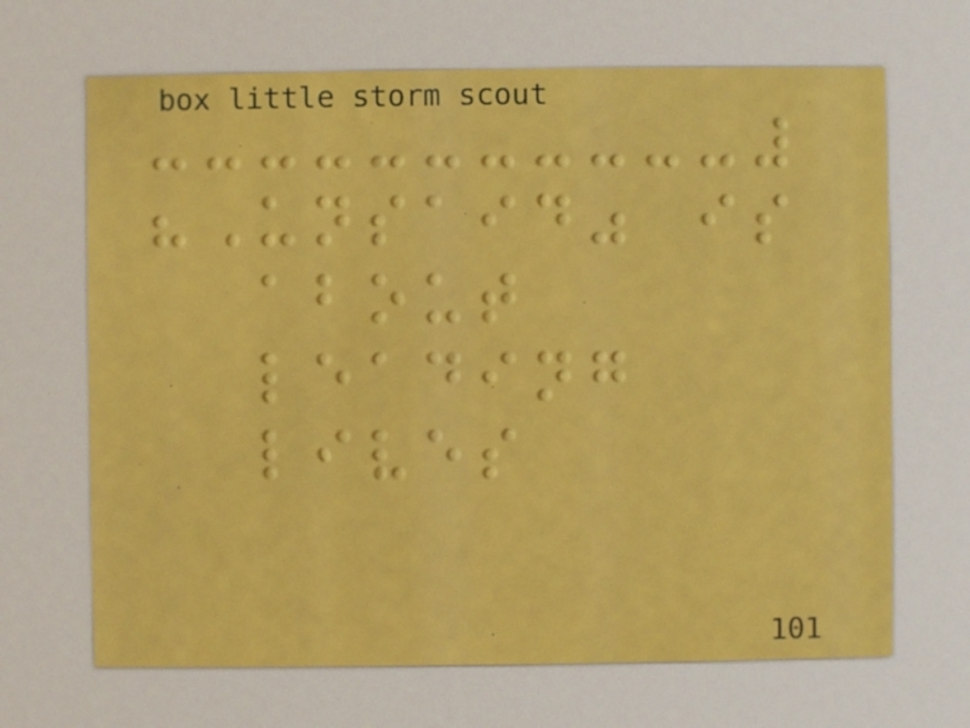"Unsaid" is
about
leading
lives
